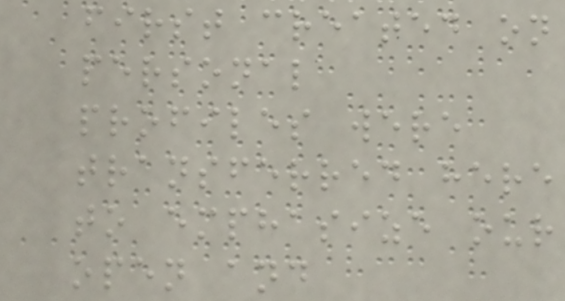first created on
personal
profiles were
transferred here
to emphasize our
open and
